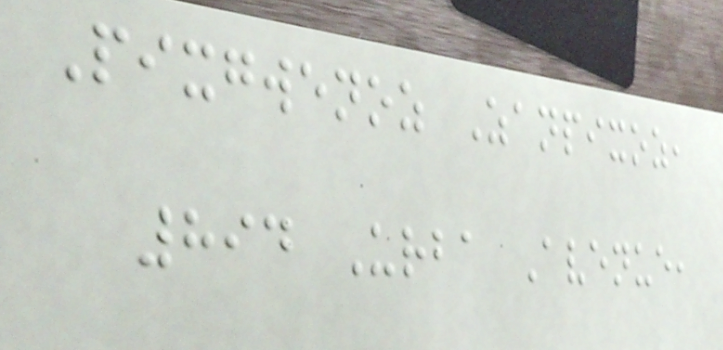Pixgwenoz Zanpixoz,
894 Urba Avenue,
